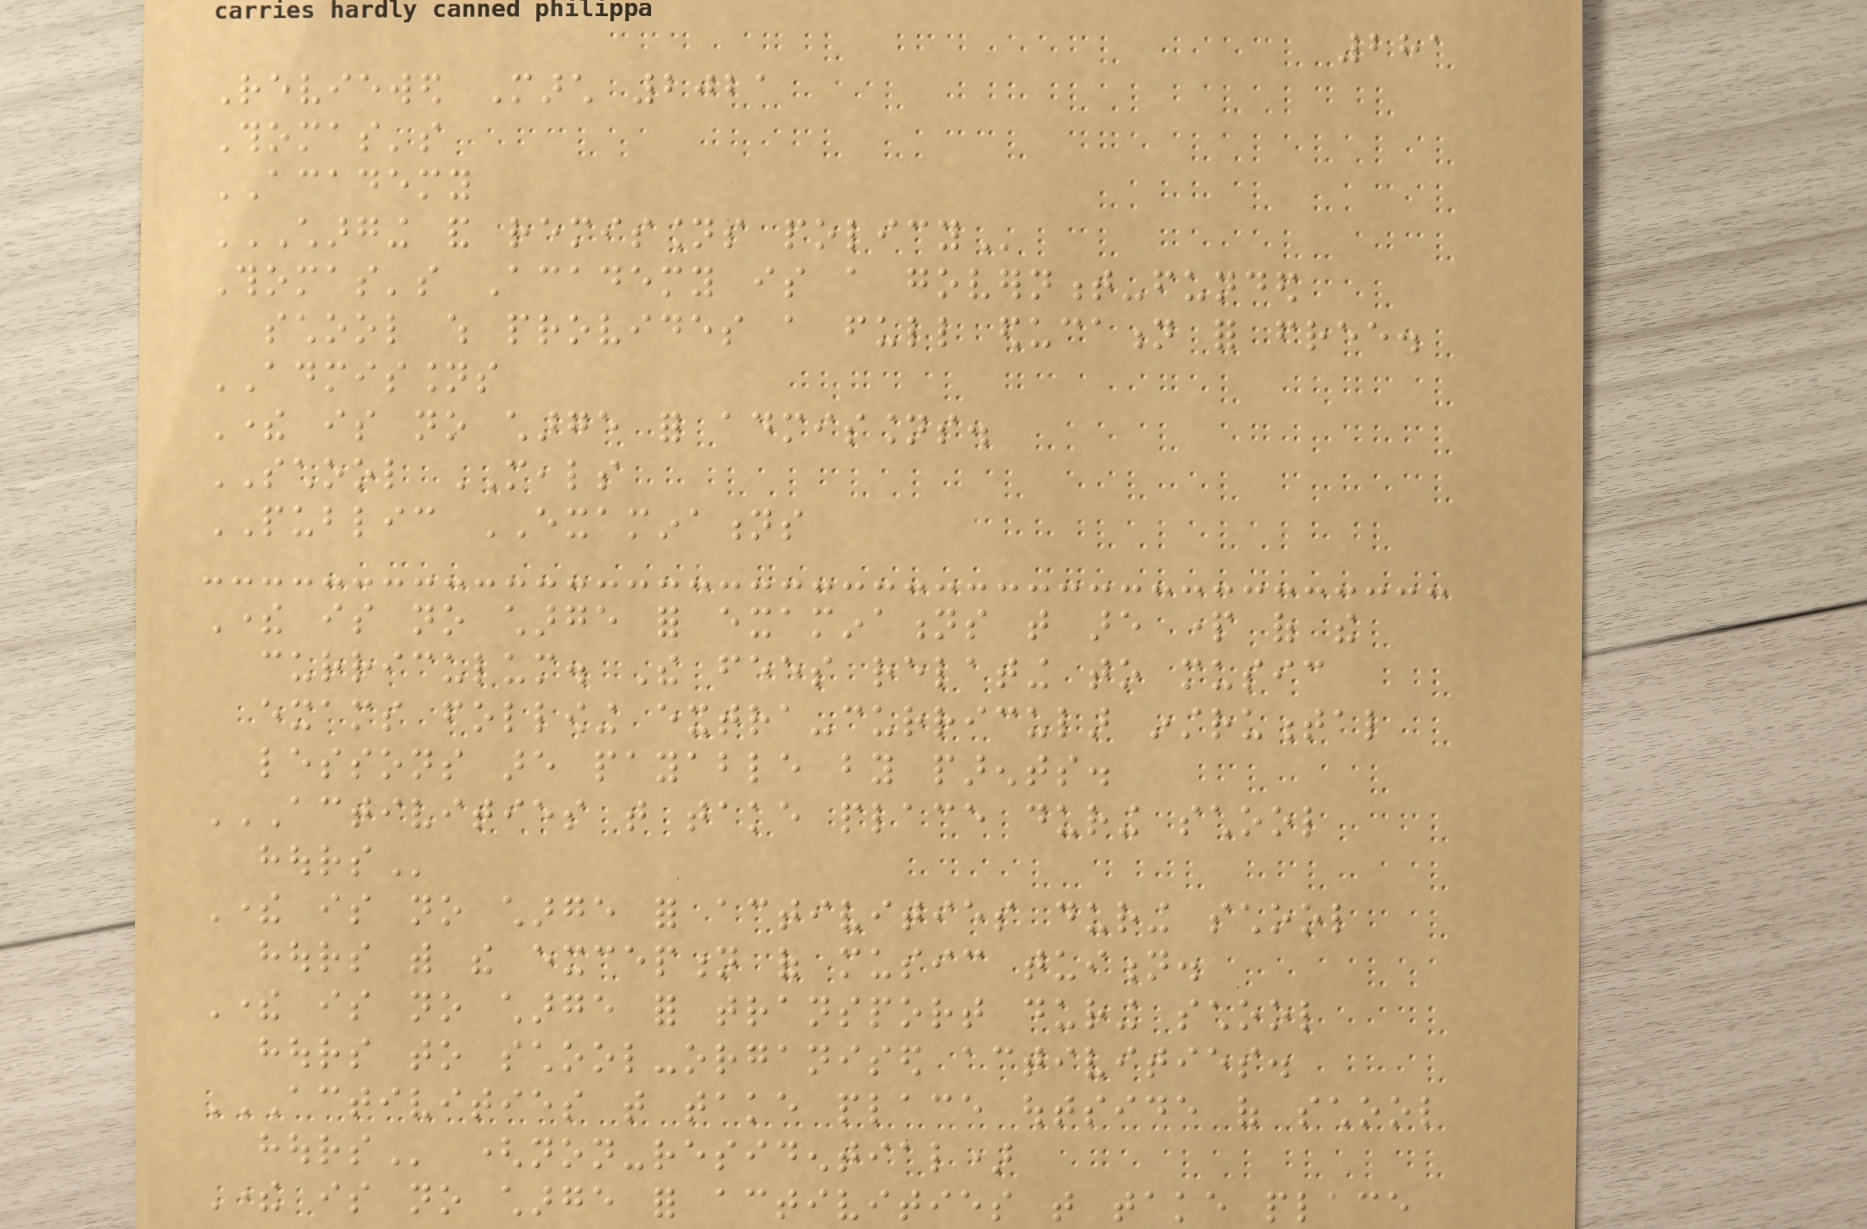281
Reviewed March 2021
Thomas's
ACADEMY
CHARGING AND REMISSIONS POLICY
Thomas's Academy is a government-funded
school which provides a full education for free.
ADMISSIONS
There is no charge for admissions.
SCHOOL MEALS
PUBLIC EXAMINATIONS
There is no charge for examinations that are part of the
curriculum. The fees relating to music
exams following extra-curricular instrumental
lessons are payable by parents.
ACTIVITIES THAT TAKE PLACE DURING SCHOOL
HOURS
There is no charge for activities during school
hours with the exception of music tuition.
There is no charge for transport during school
hours to school-organised activities.
ACTIVITIES THAT TAKE PLACE OUTSIDE OF SCHOOL
HOURS (non-residential)
There is no charge for activities that take place
